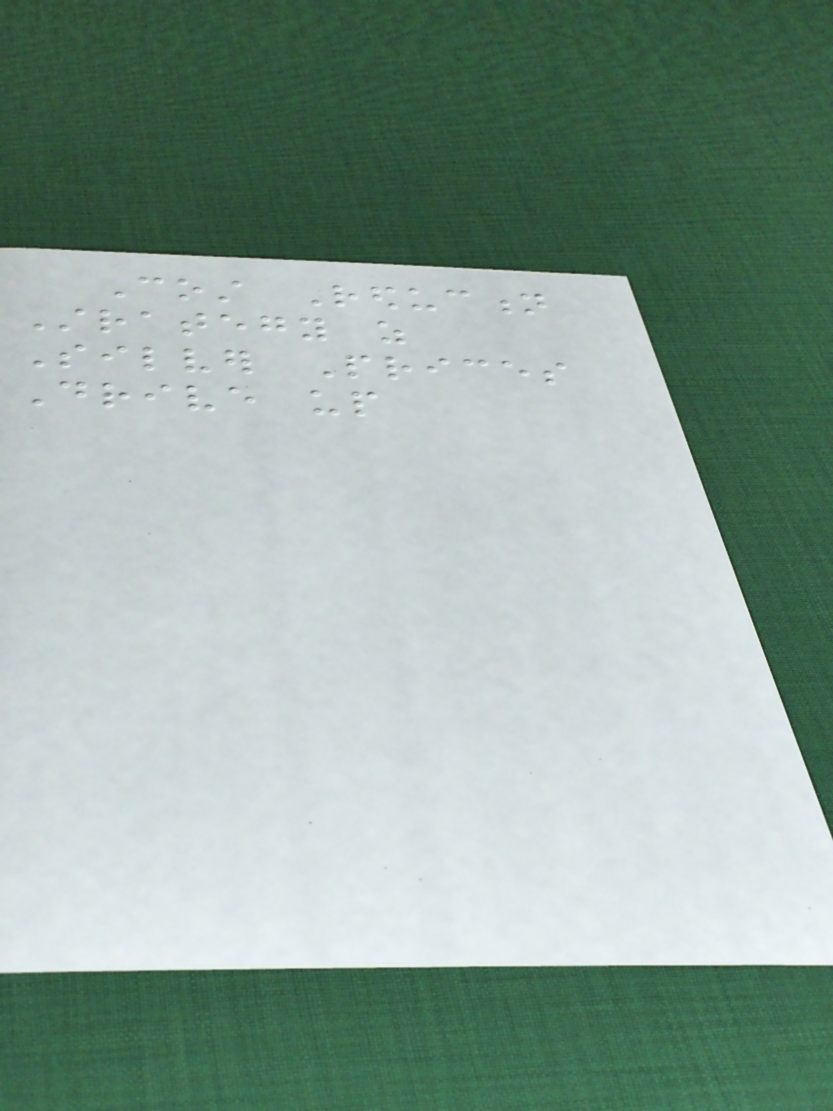Cost Reduction
Strategy as
Silver Prices
Drive up
